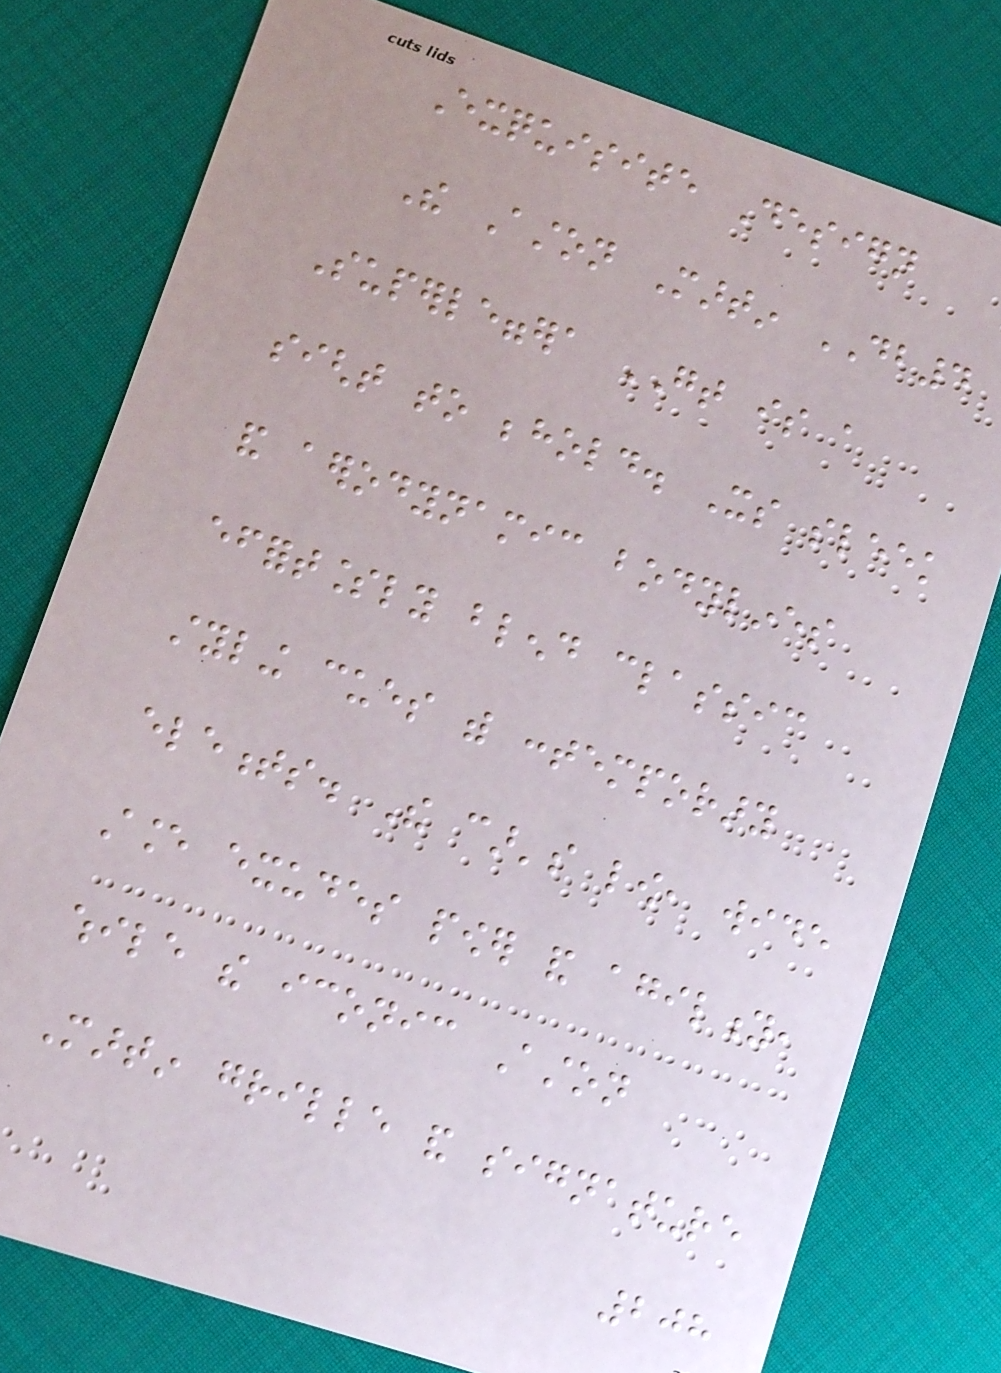Exquisite Design
The Aston Martin DB4
Superleggera GT is a
sight to behold. Its sleek
and aerodynamic bodylines
effortlessly blend classic
styling cues with contemporary
elements. The car's low, wide
stance exudes power and agility,
while the iconic Aston
Martin grille and signature
208
